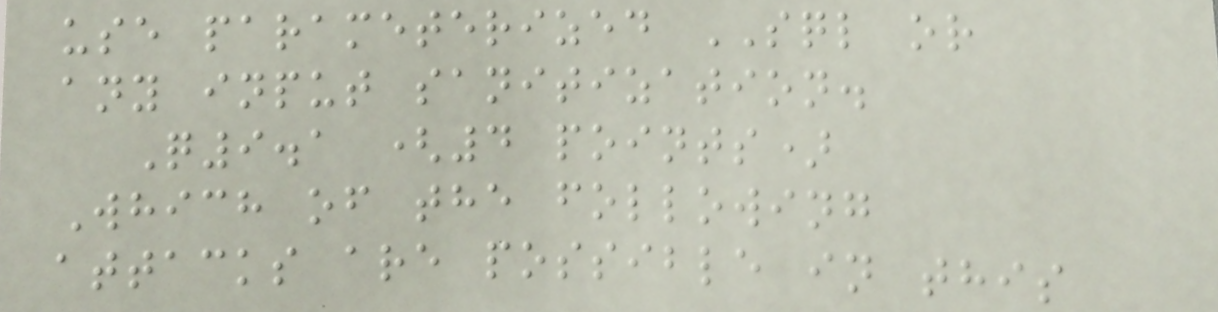use parameterized SQL or
any input sanitization.
Q9.1 (4 points)
Which of the following
attacks are possible in this
